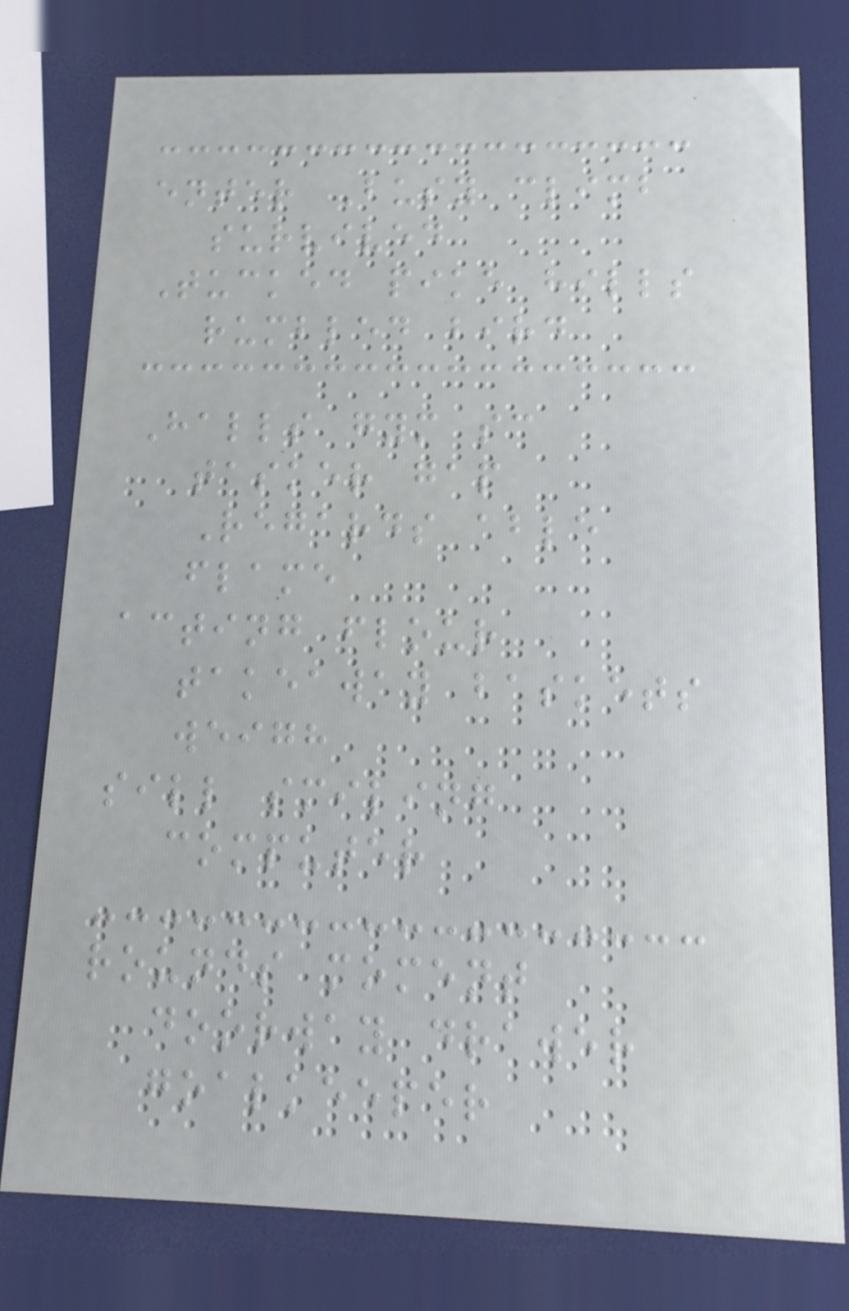enter Busy climb
survived
Tucked pike hills
rumbled bird
Halls gym sc
tasker gap
Regards able
flame
acting flour
takeaway baskets
weigh
sill smiling
computer
rounds moment
doorway drawer
goalkeeper
